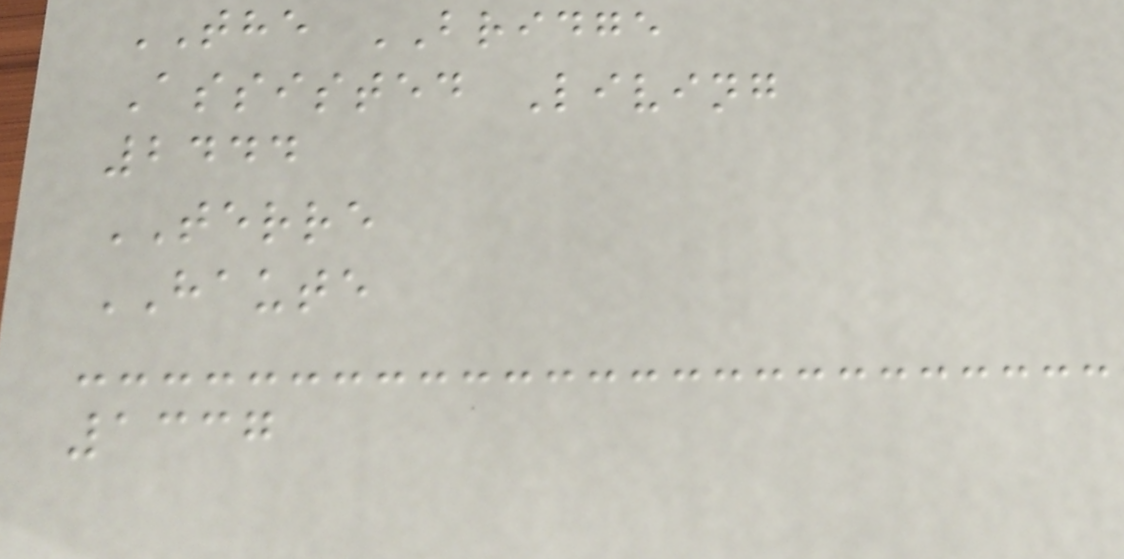THE BRIDGE
Assisted Living
2444
TERRE
HAUTE
1337
